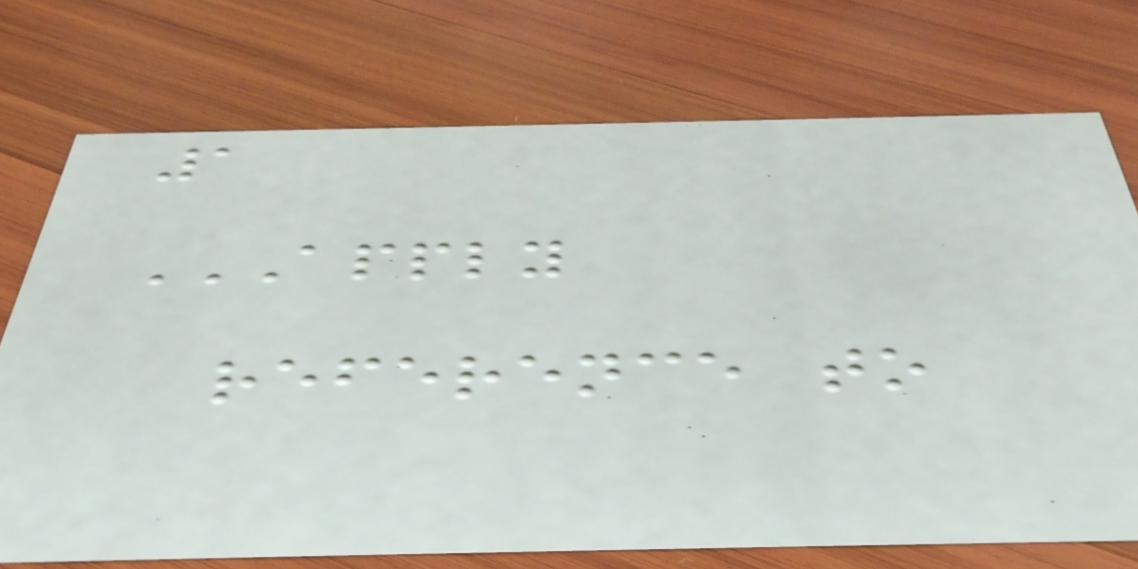1
APPLY
REFERENCE TO
